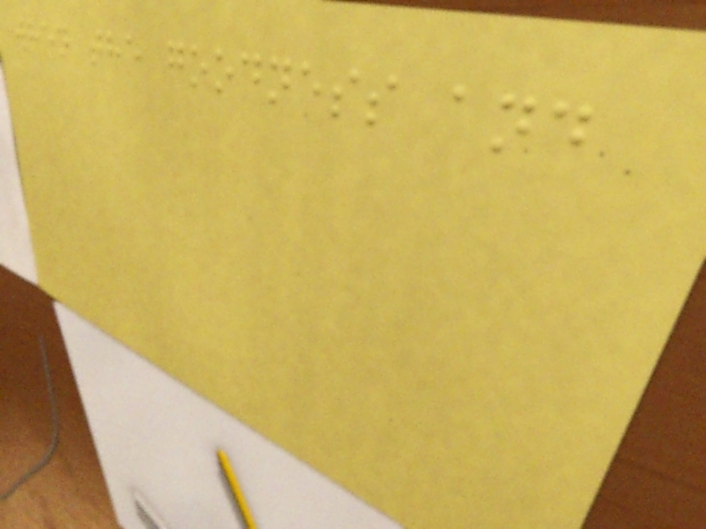when the goodness and
